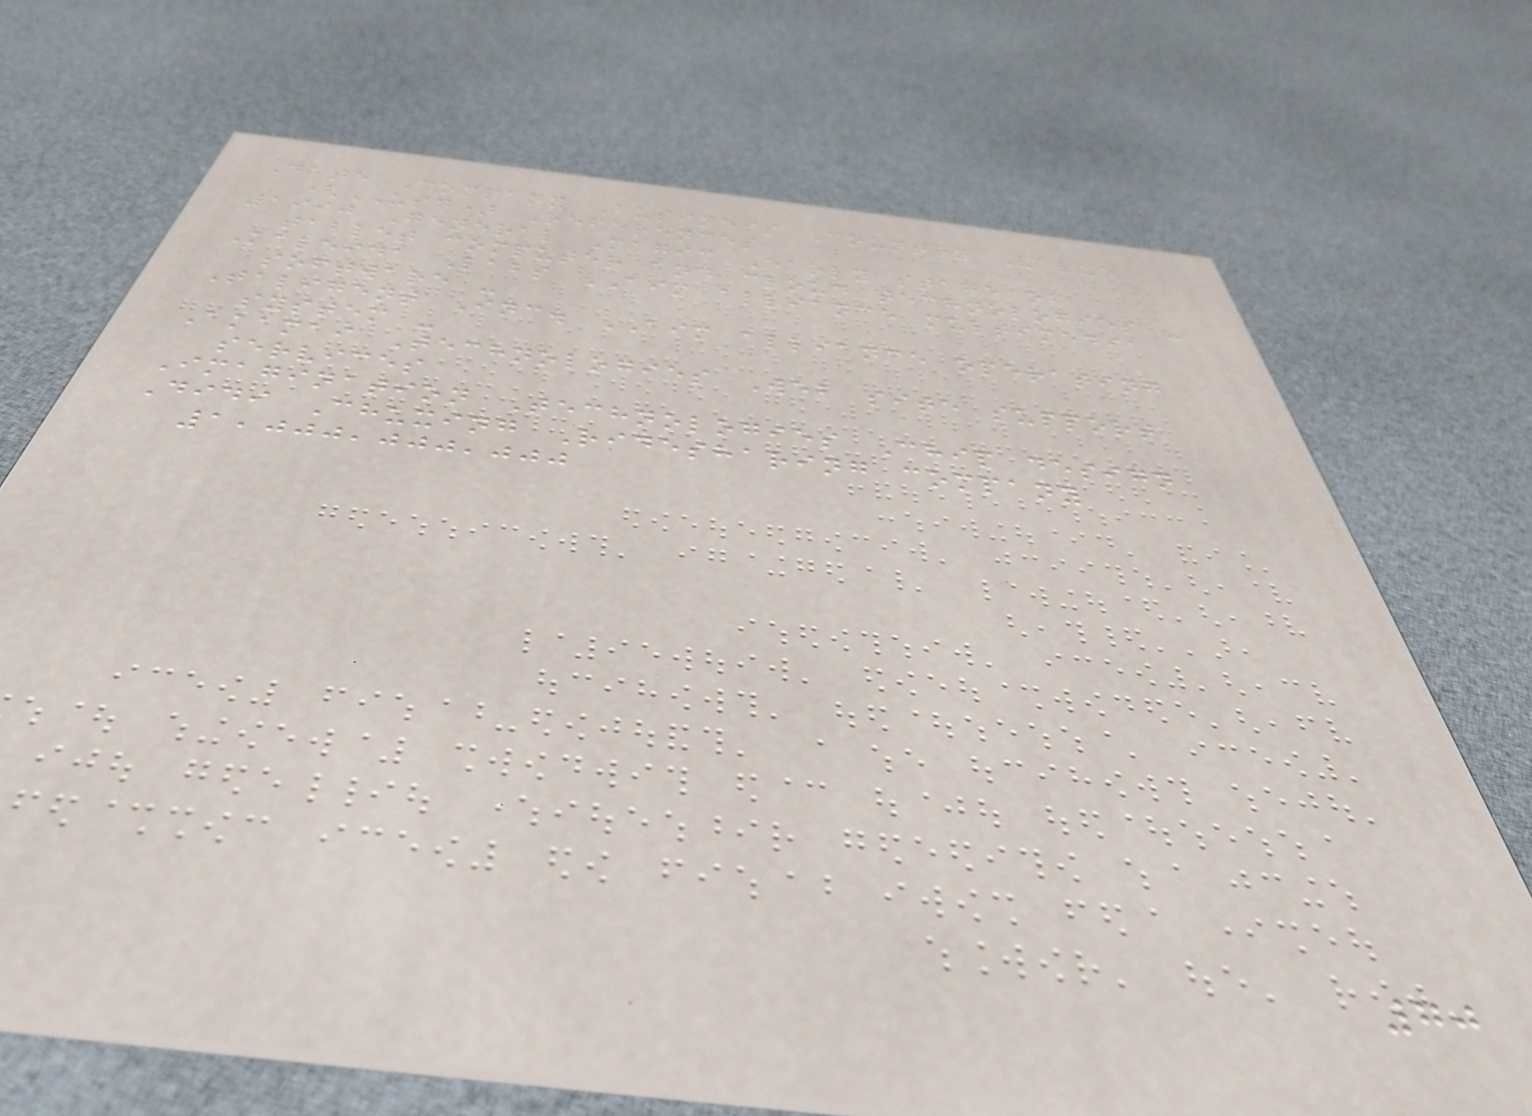Date Company Business Country Value
(USD) References
1990 General Magic Early stage of
tablet computer and cloud technologies -
Kaleida Labs AIM alliance multimedia
software -
Taligent Inc. AIM alliance operating
system -
Akamai Technologies Web site support
services
Imagination Technologies Chip design
Didi Chuxing Ridesharing company
1,000,000,000
70
